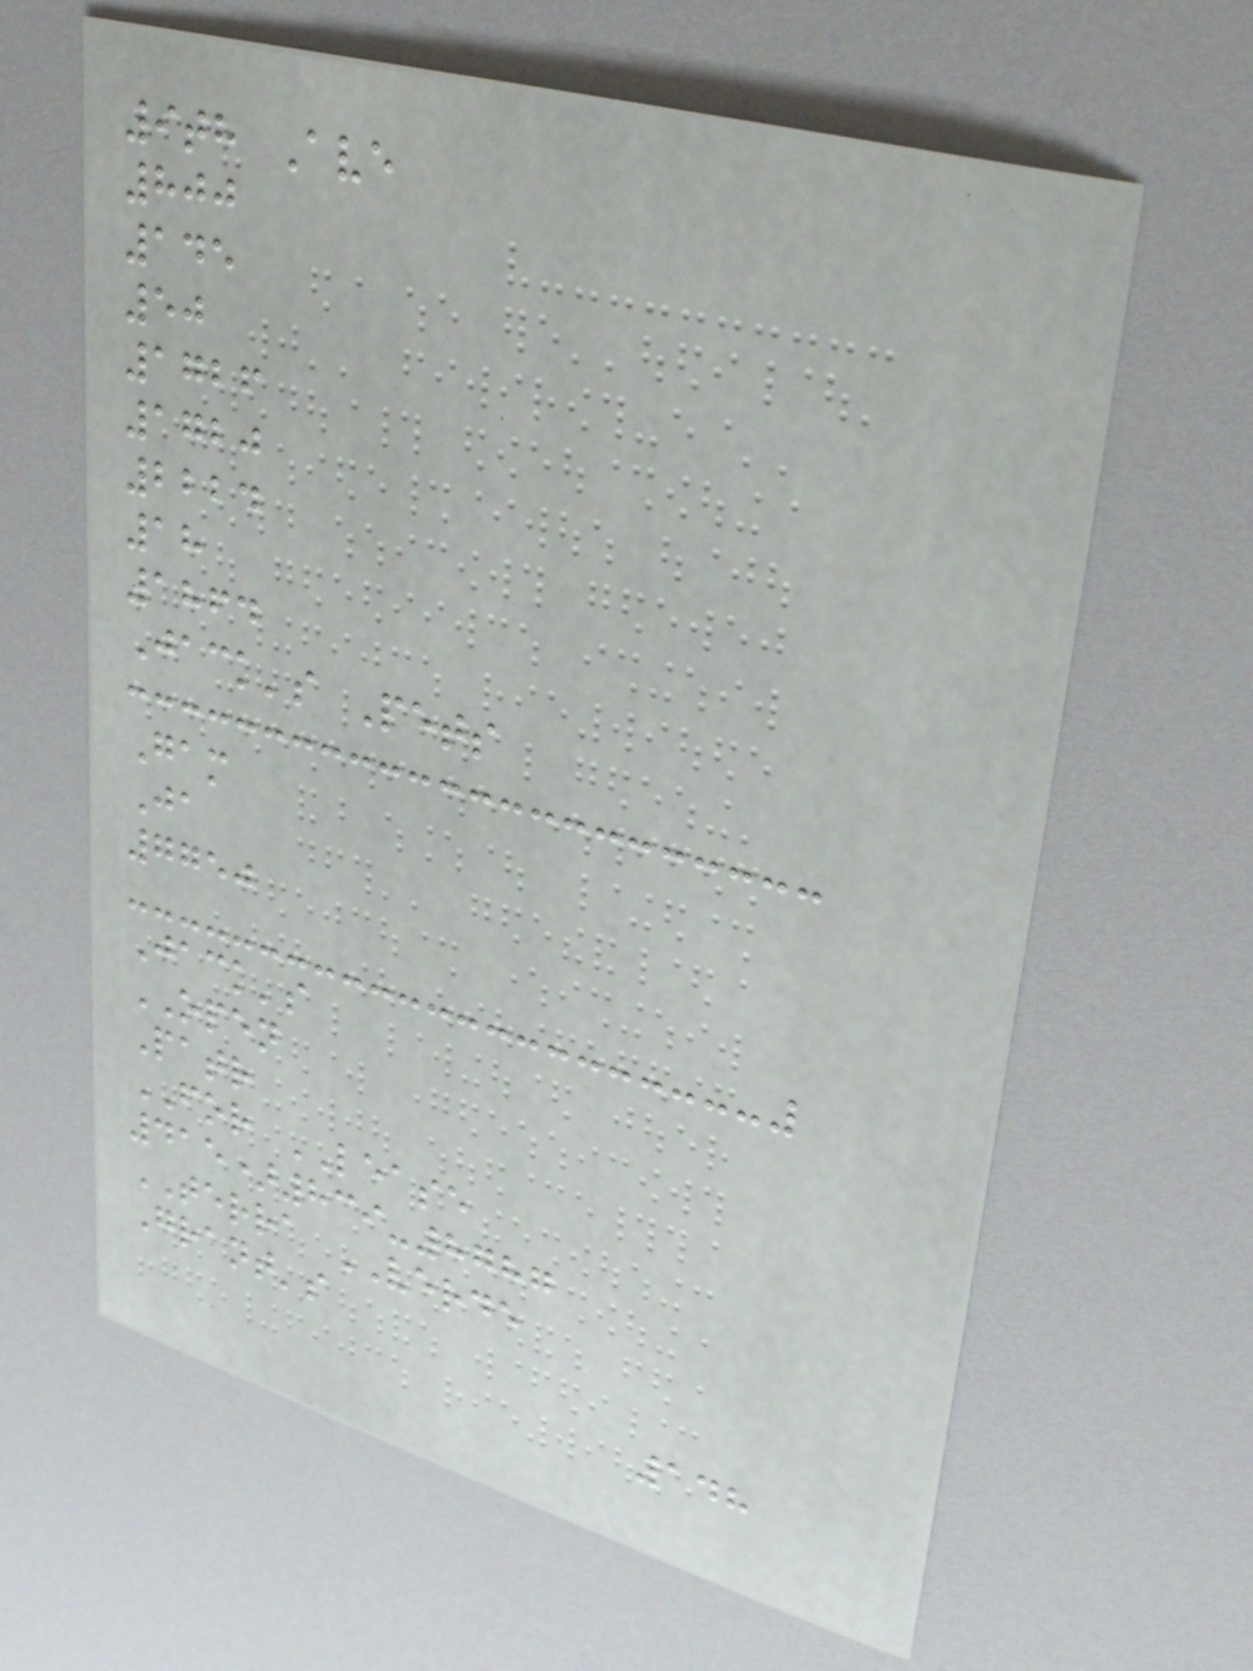9th Ave
800
145
50
1726
1720
2224
18
1864
Jack's Pets
Gam
Ja
7750
Jack's
OPEN
Patr
FOR LEASE
415)839-8787
TERRA VERDE
Grant's
148
